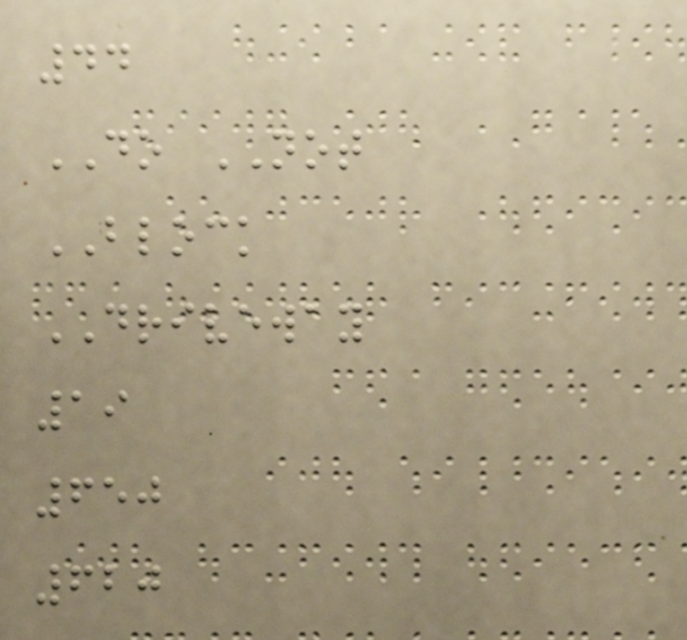44
DO NOT
BLOCK
DRIVEWAY
19
650
620
